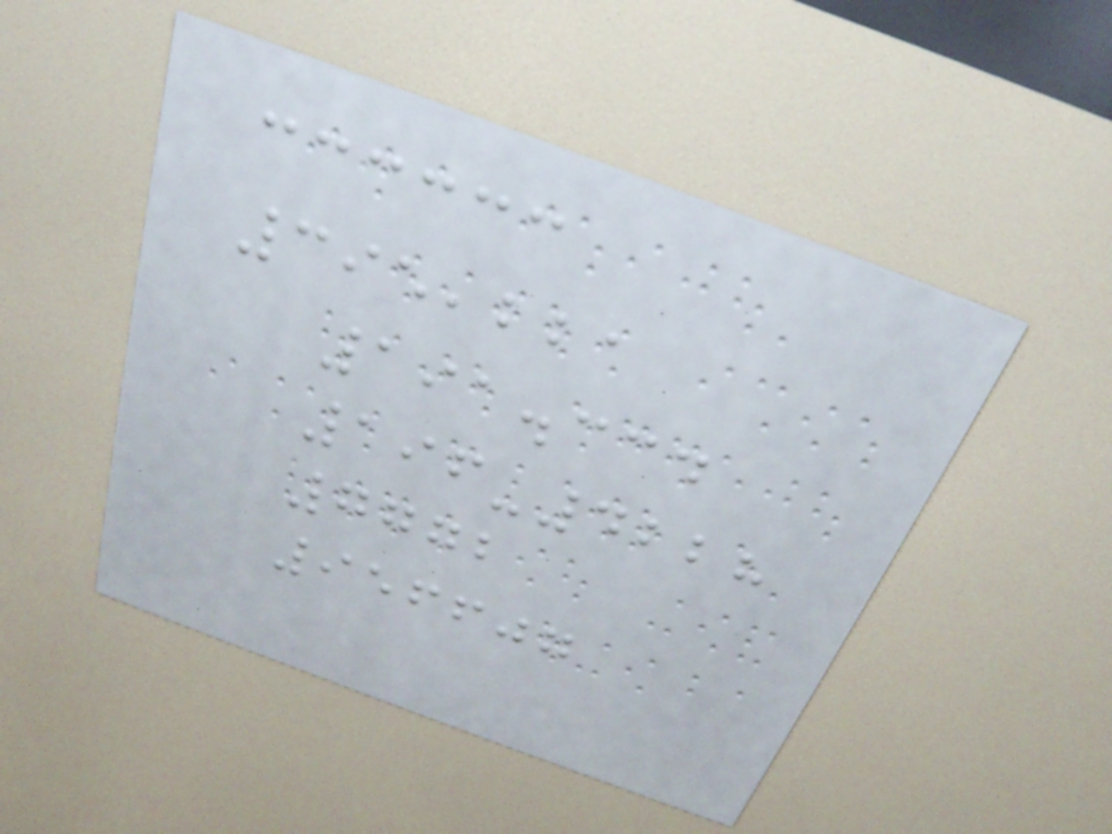395,221
191.334
196-4228
7772
956607
